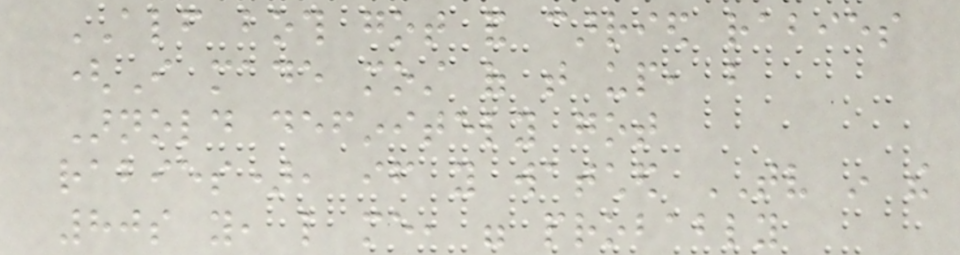ALF both got and carried rabies
(I made most of that up, but
Arnold definitely got
rabies), if you watched TV in the
80s you, like me, were probably
